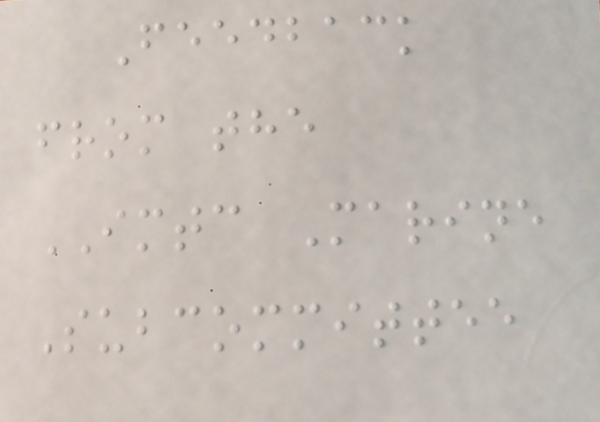Feedback
from the
IMTC Marine
Subcommittee
